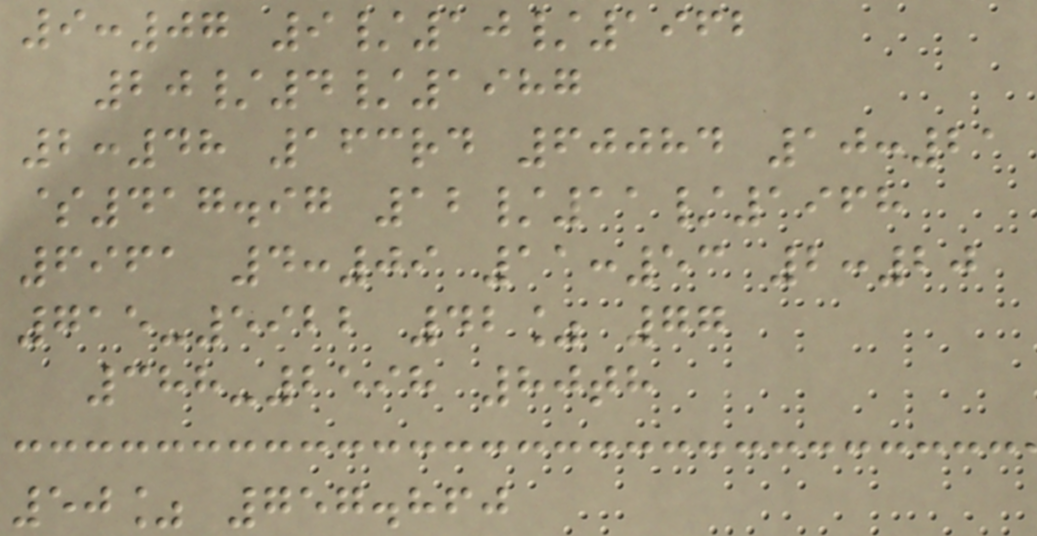9:07 9/10/1962
20/4/1987
2:48 163rd 60084 10:21
$417.97 12/11/1968
6961 4:09 11:53 2:20
715-5922 42% 77
388-2598 80th
50% 757.860
